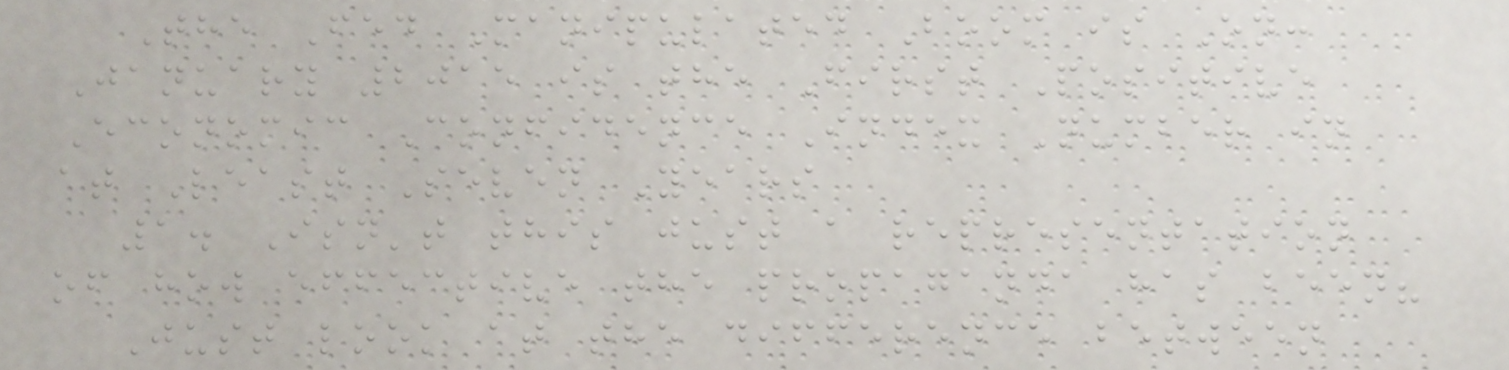The Fed Manipulated Boom is On:
January 2015 is the First Positive
Economic Confidence Index Number in
at Least Seven Years
1. Isn't this just a representation
of how effective the propaganda has been?
Just look at the difference between
